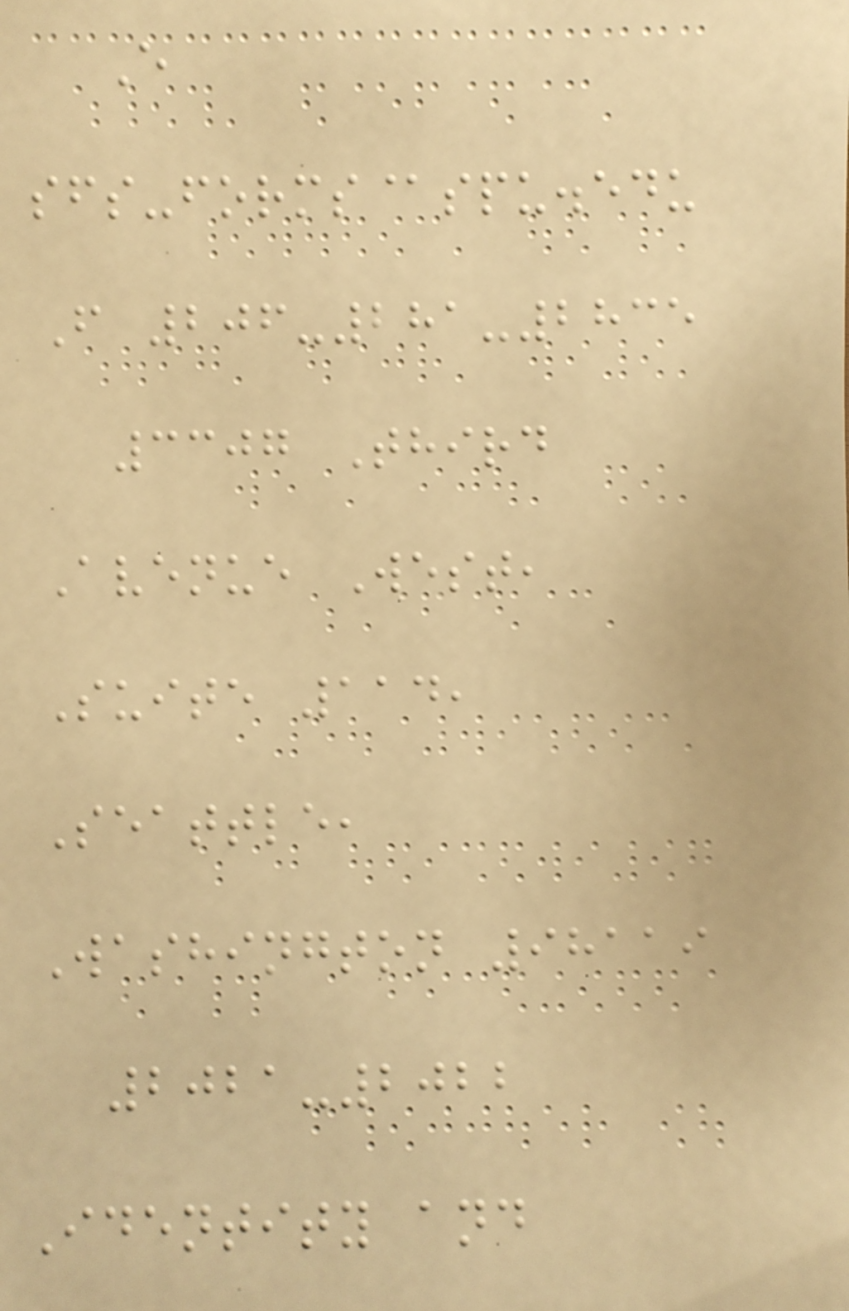E
sfs-forms@spu.edu
F 206-281-2835
3307 Third
Avenue West,
Suite 114,
Seattle,
Washington 98119
2021-2022
Identity and
